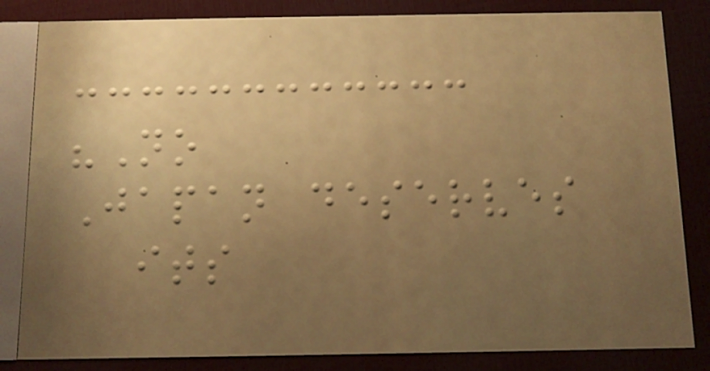"No
Japan deserves
its
